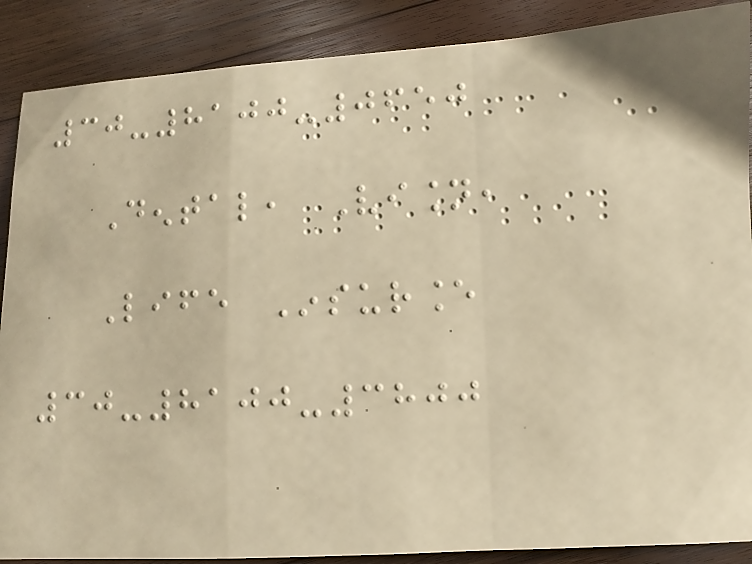30-8100-0650
Dental, Vision,
Life Insurance
30-8100-3800
